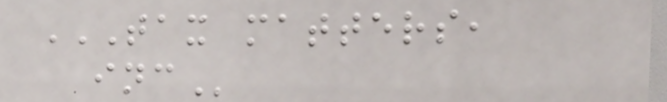TAX MATTERS,
INC
